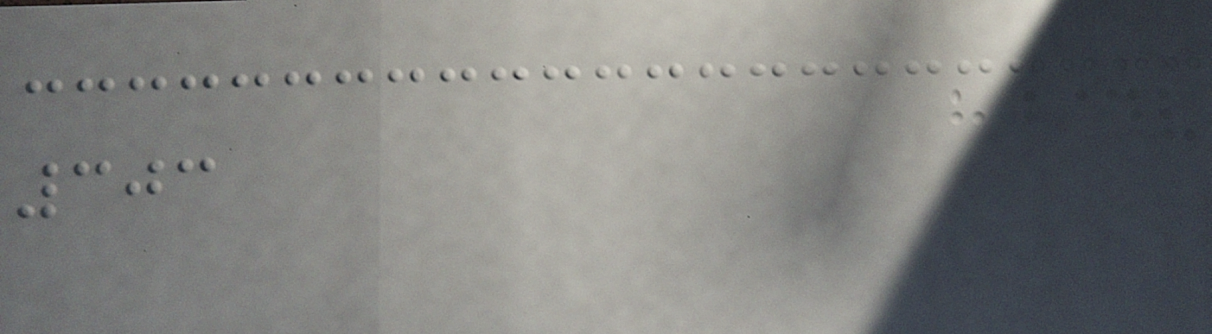303
